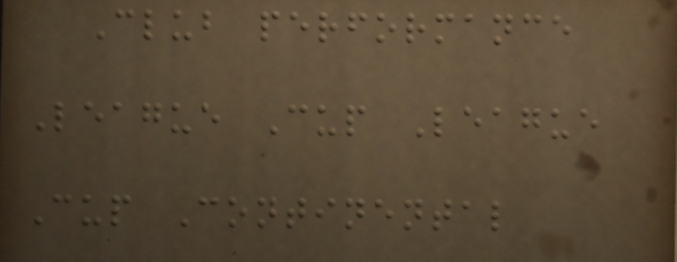Club performance
League Cup League
Cup Continental
